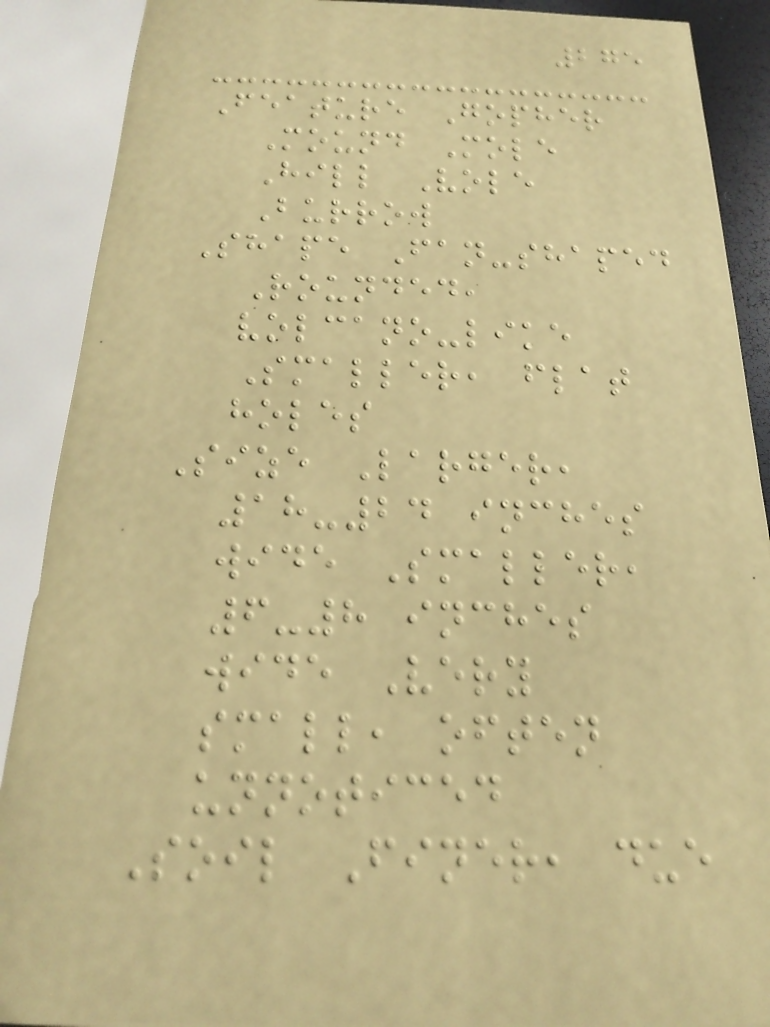275
Feature Gopher
Mound Mole
Hill Vole
Burrow
Shape Fan-shaped
Rounded,
volcano-like
Smaller, flat
holes
Size Larger,
18-24 inches
wide Smaller,
6-8 inches
wide Very
small, often
unnoticed
Soil Finer, due
